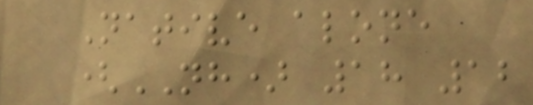Native alone
(NH) 18 12
